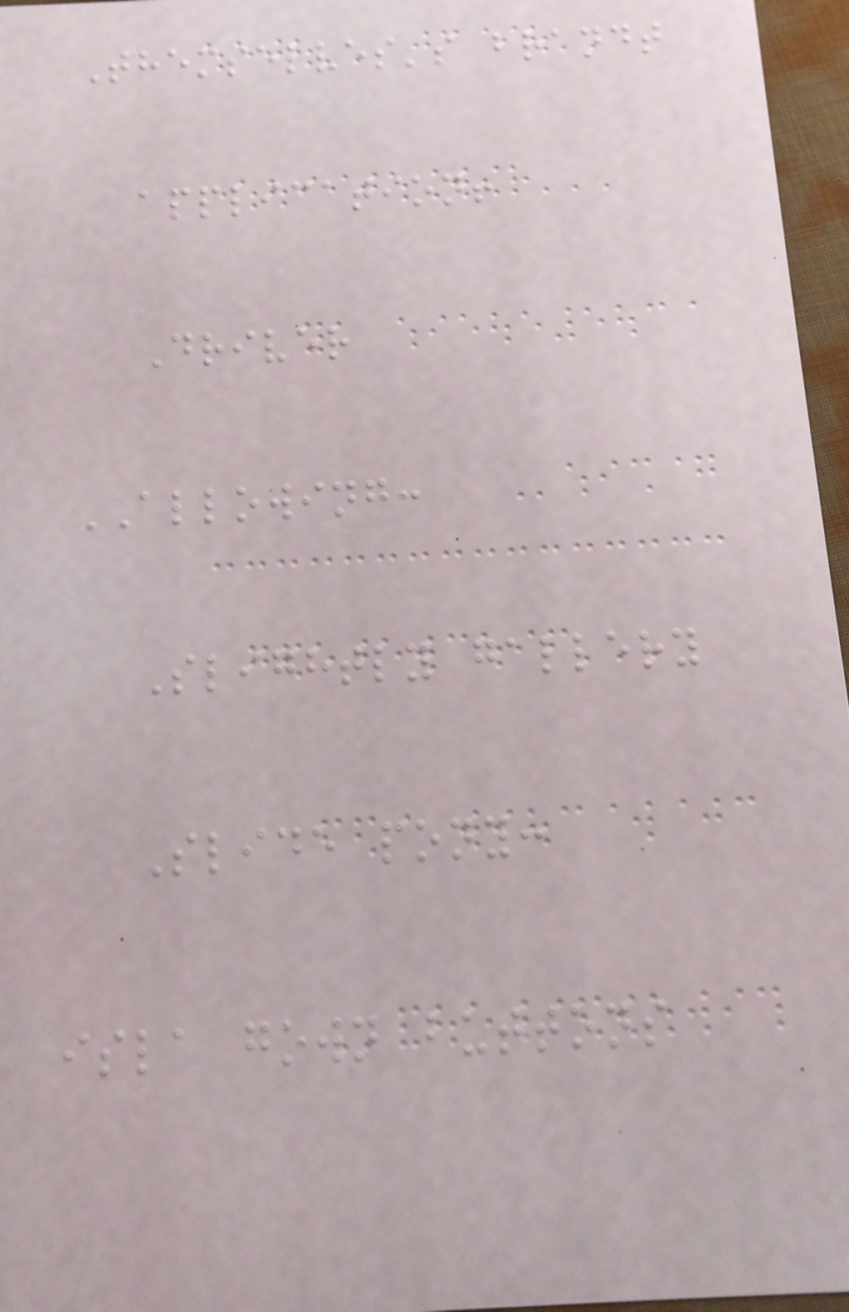Themselves's brandt
application!
Driver
ALLOWING:
Slightly gallery
Slide pony:
isla gown buttons
